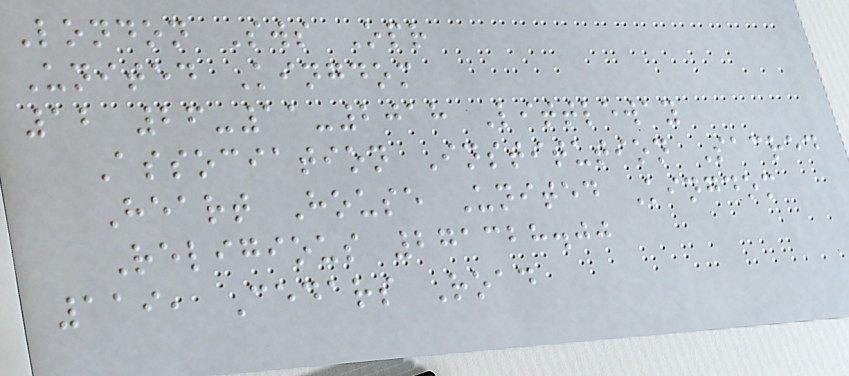London Sws Opr
United Kingdom
12 26-11-2018 Littleway
Association Institution Sacred
Heart House United Kingdom
Religious 271328.00
119, Cedars Road
